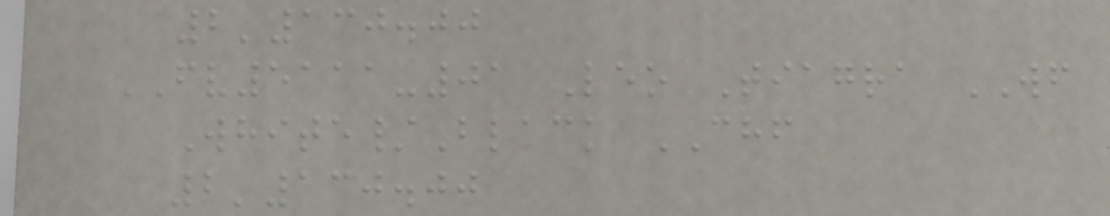2'130.00
FV5111-01 Leo Tiagra WF
White/Black CHF
2'130.00
